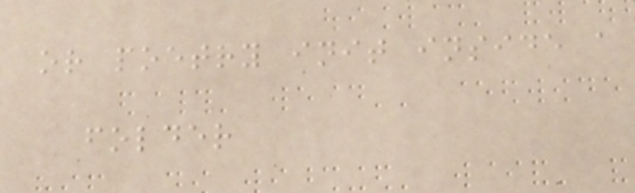or poetry init inside a
folder
